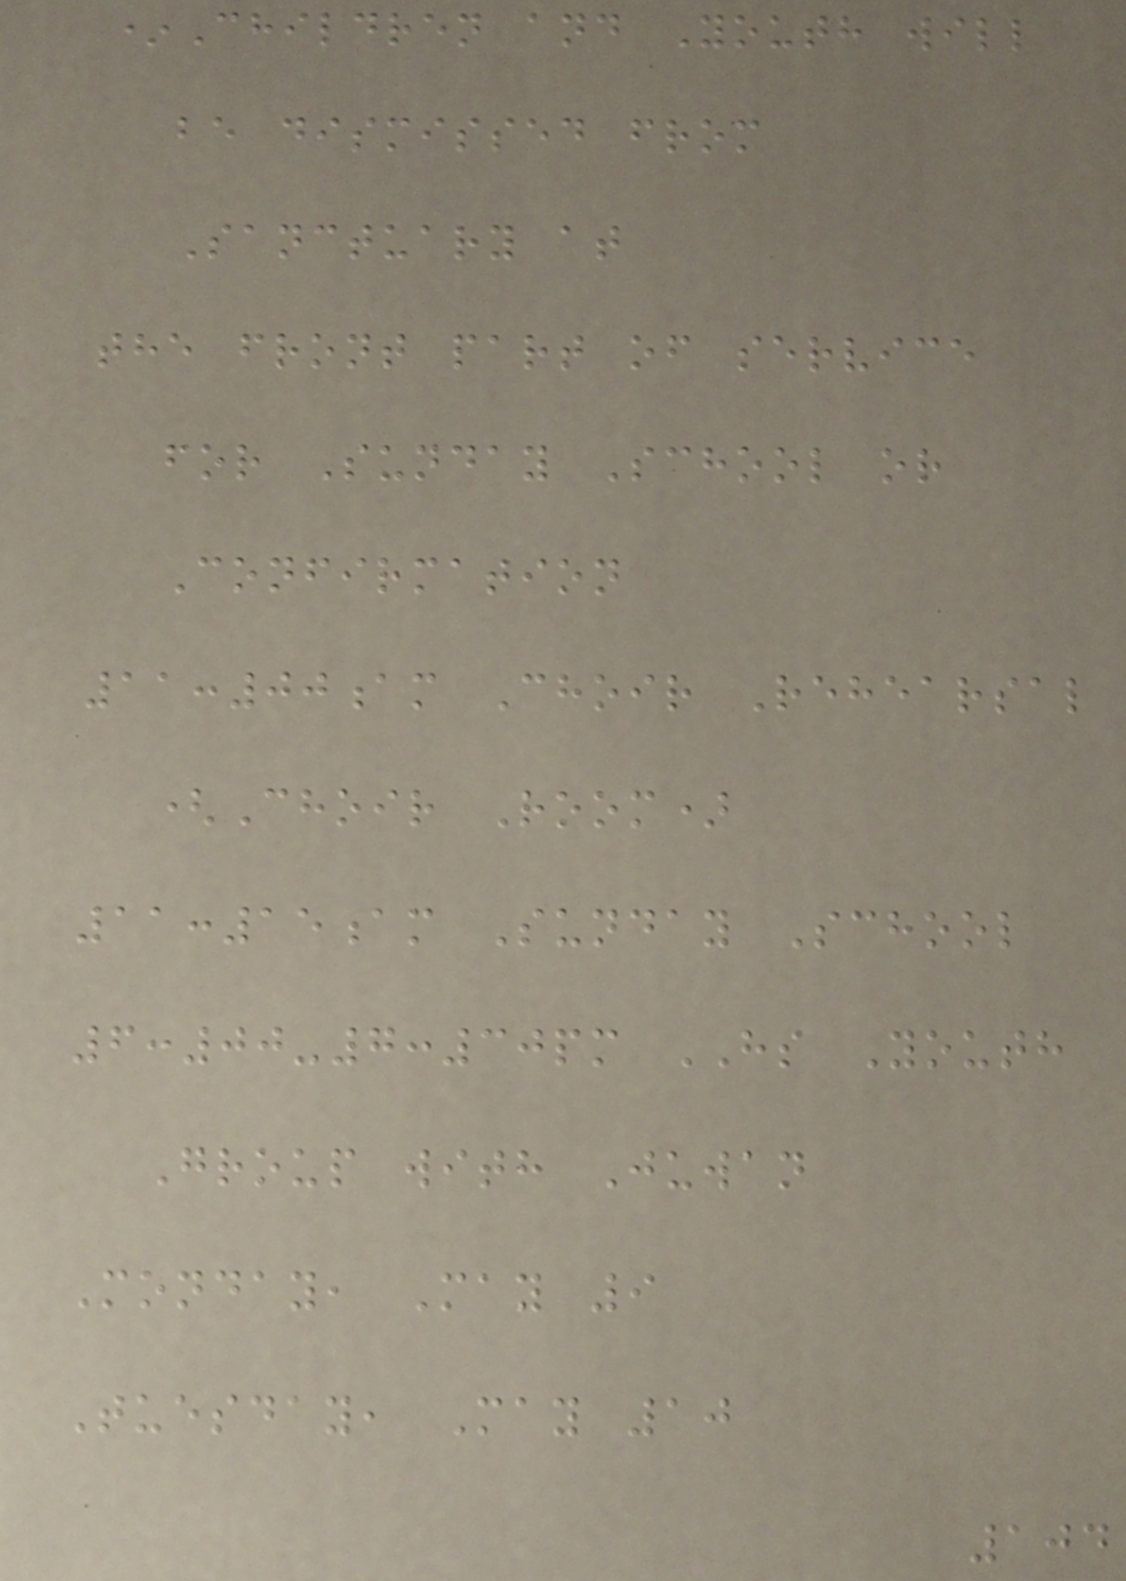*Children and Youth will
be dismissed from
Sanctuary at
the front part of service
for Sunday School or
Confirmation
11:00am Choir Rehearsal
(Choir Room)
11:15am Sunday School
6:00-7:30pm HS Youth
Group with Juwan
Monday, May 9
Tuesday, May 10
104
